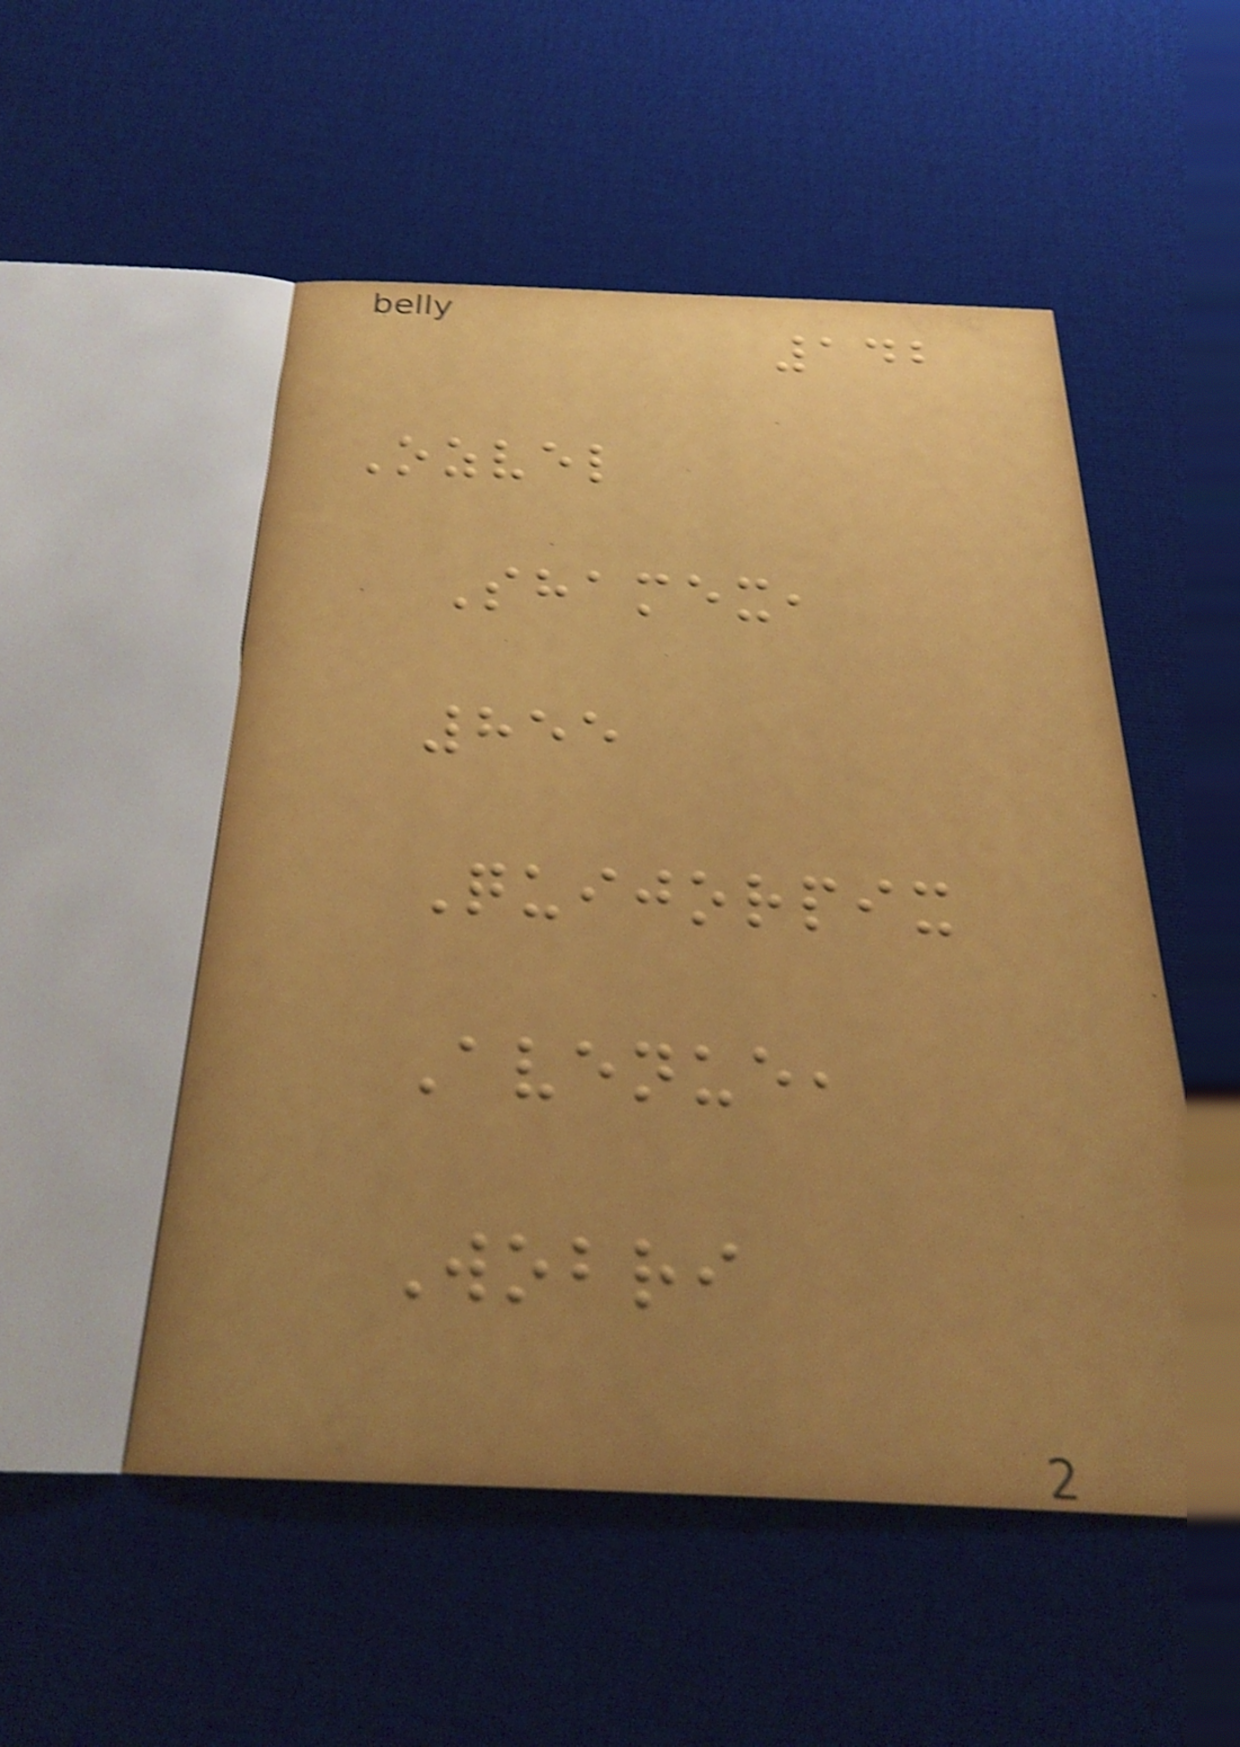142
Ozvel
Shamex,
855
Quijorpix
Avenue,
Wobri
